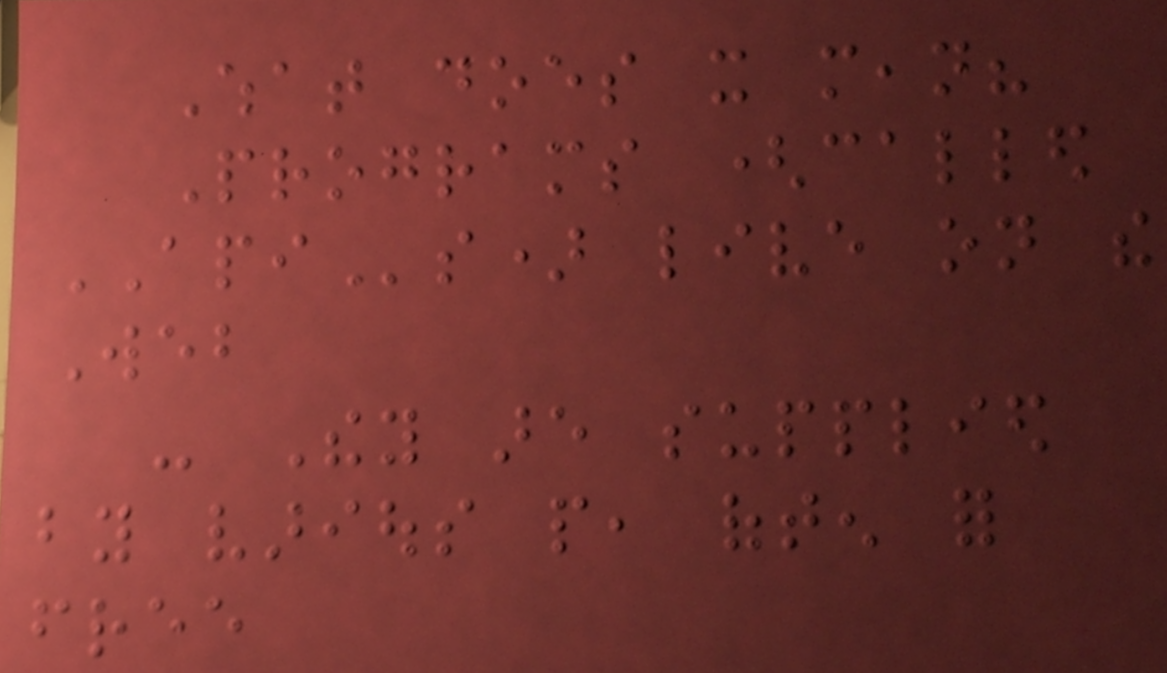What does it mean?
Programs (called
APIs) live on the
Web
- They are supplied
by various people, often for
free
